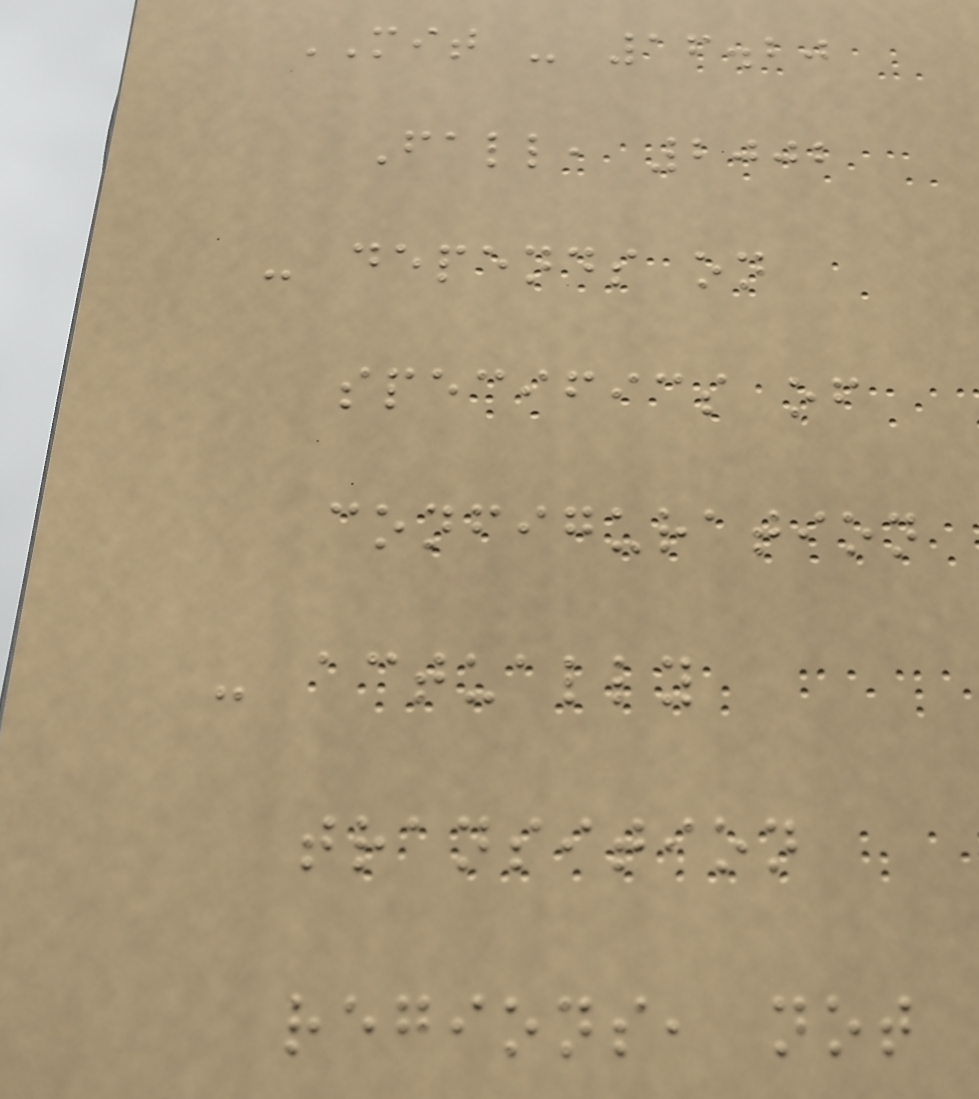MIT - 16.20
Fall, 2002
- depends on
specifics of
configuration
- actually
transition
regions, not
